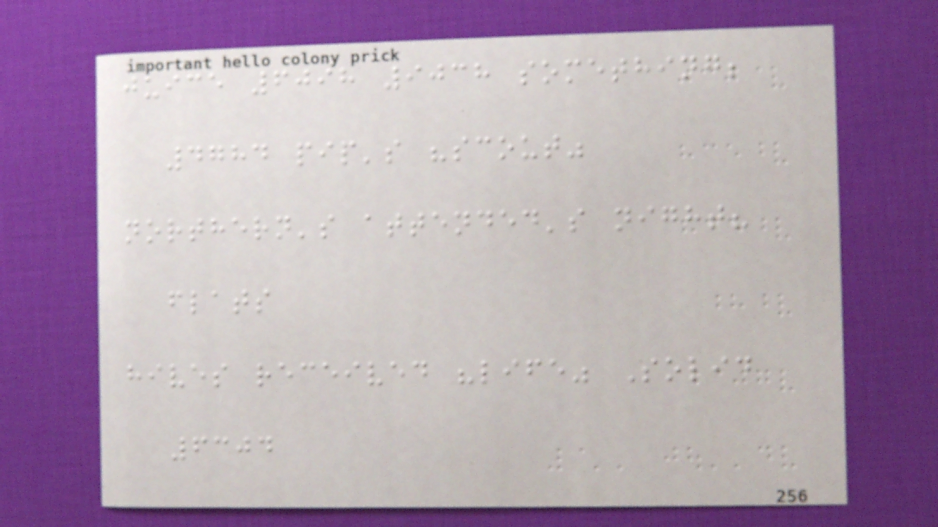juice 6098 9038 something;
4784 pip's "scout"
northern's attended's night?
flats
hives received "life" Solid
6304
